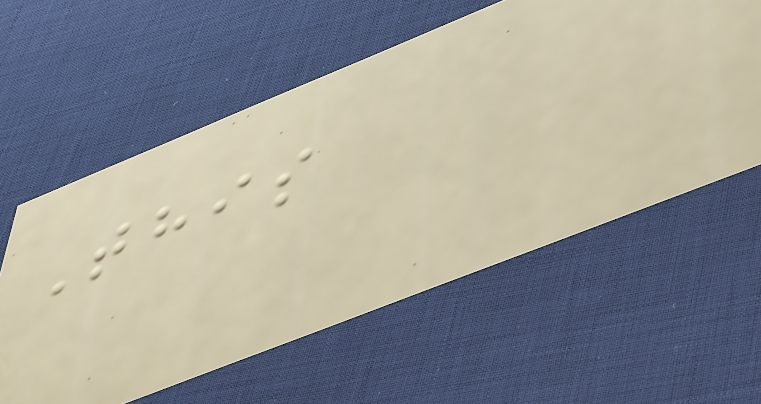This
